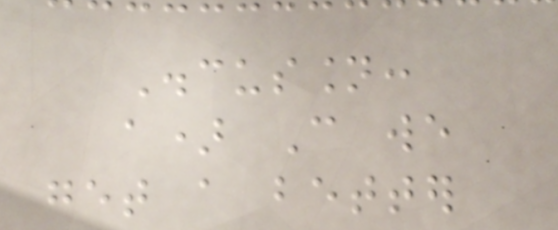Discussion:
a) Can we
get a better
